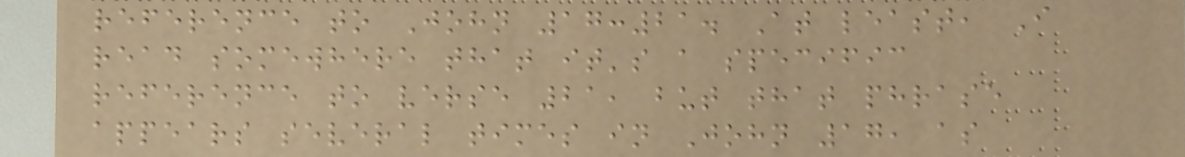reference to John 17:21. At least, I
read somewhere that it's a specific
reference to verse 21, but that phrase
appears several times in John 17, as
